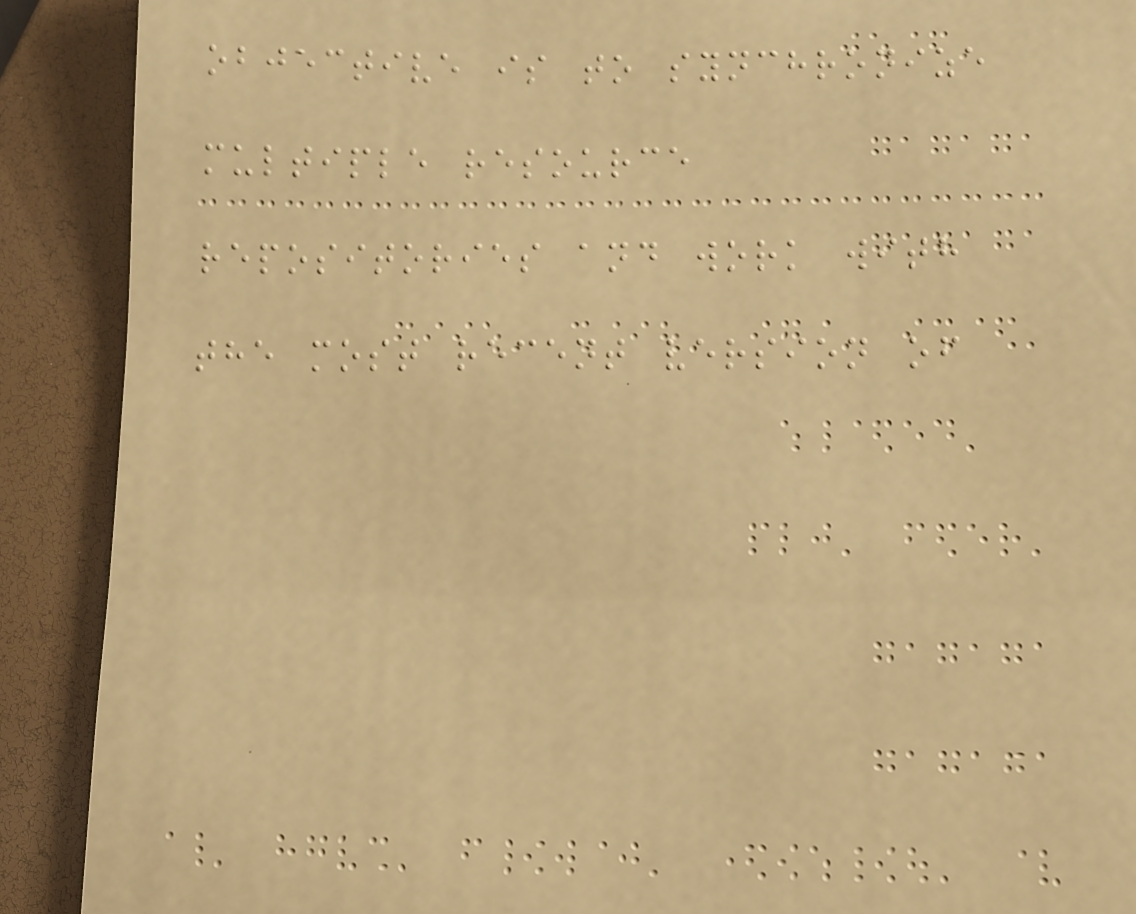objective is to synchronize
multiple resource
repositories and work with
the most recent version of
